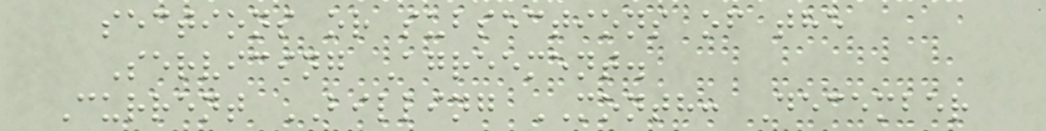sections or subsections of the
Servicing Agreement.
Current BILLING MONTH: December
